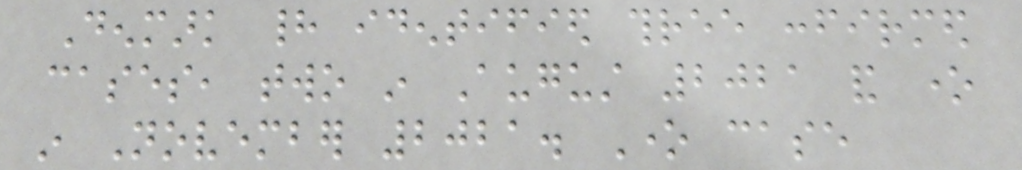Denmark had identified three confirmed
cases, two in August 2021 and one
in November 2021. One case
